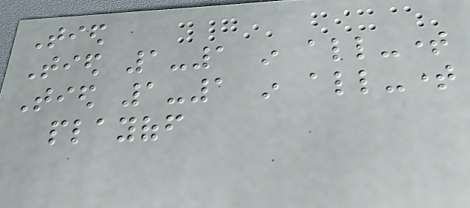Tied
Tied 1-1 in all-time
Tied 1-1 in all-time
playoff
